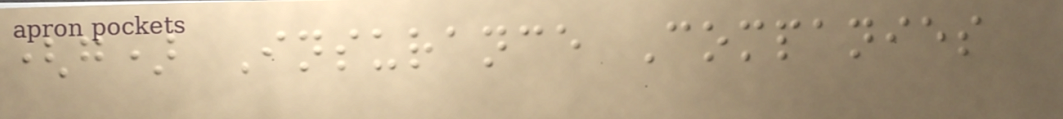(g) Insurance Companies
